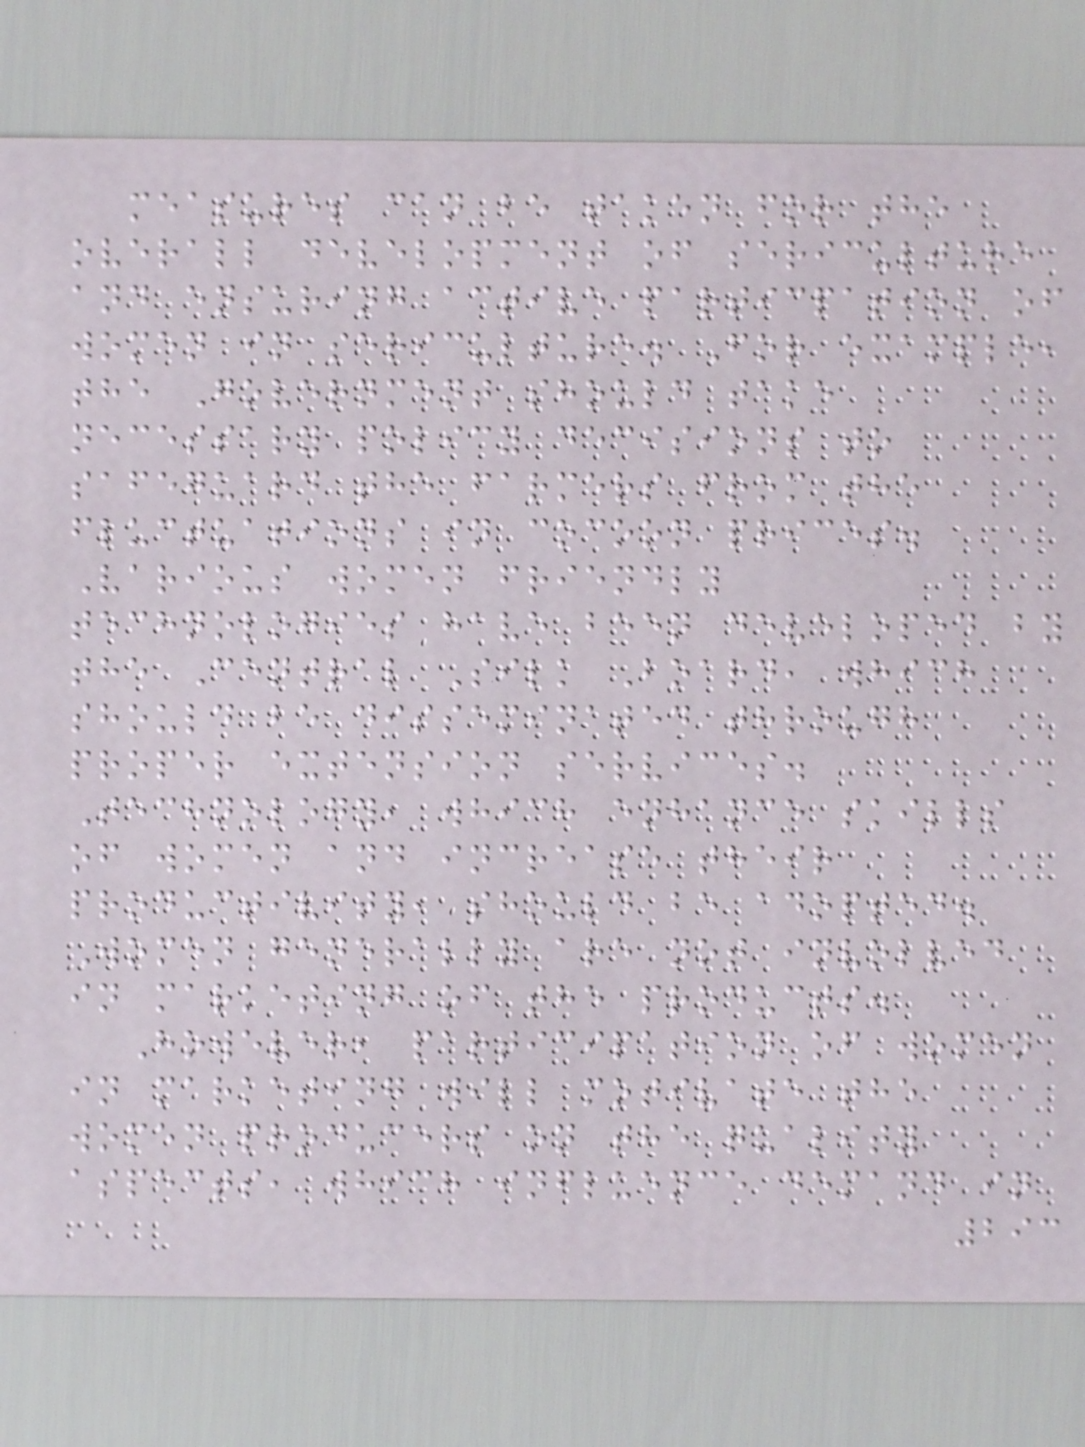measures can be taken for the
overall development of sericulture
and ensuring active particpation of
women in sericulture. For example,
the Government should take
necessary policy decisions to
safeguard the farmers from the
fluctuations in cocoon prices.
Various women friendly
technologies have been developed by
the Central Silk Board, which
should be disseminated through
proper extension services.
Technology, which enhance skills
of women and increase their
productivity, should be adopted.
Women generally are not involved
in marketing of the products.
However, participation of women
in marketing will motivate the
women producers on the quality
aspects, which influence demand in
293
